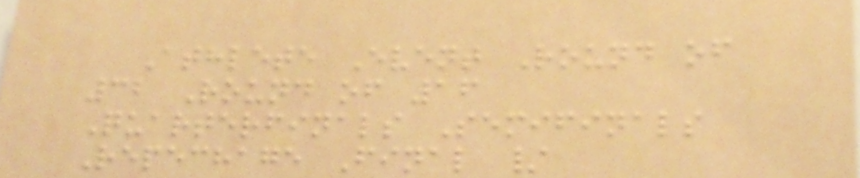Athlete Event Round of
32 Round of 16
Quarterfinals Semifinals
Repechage Final /
